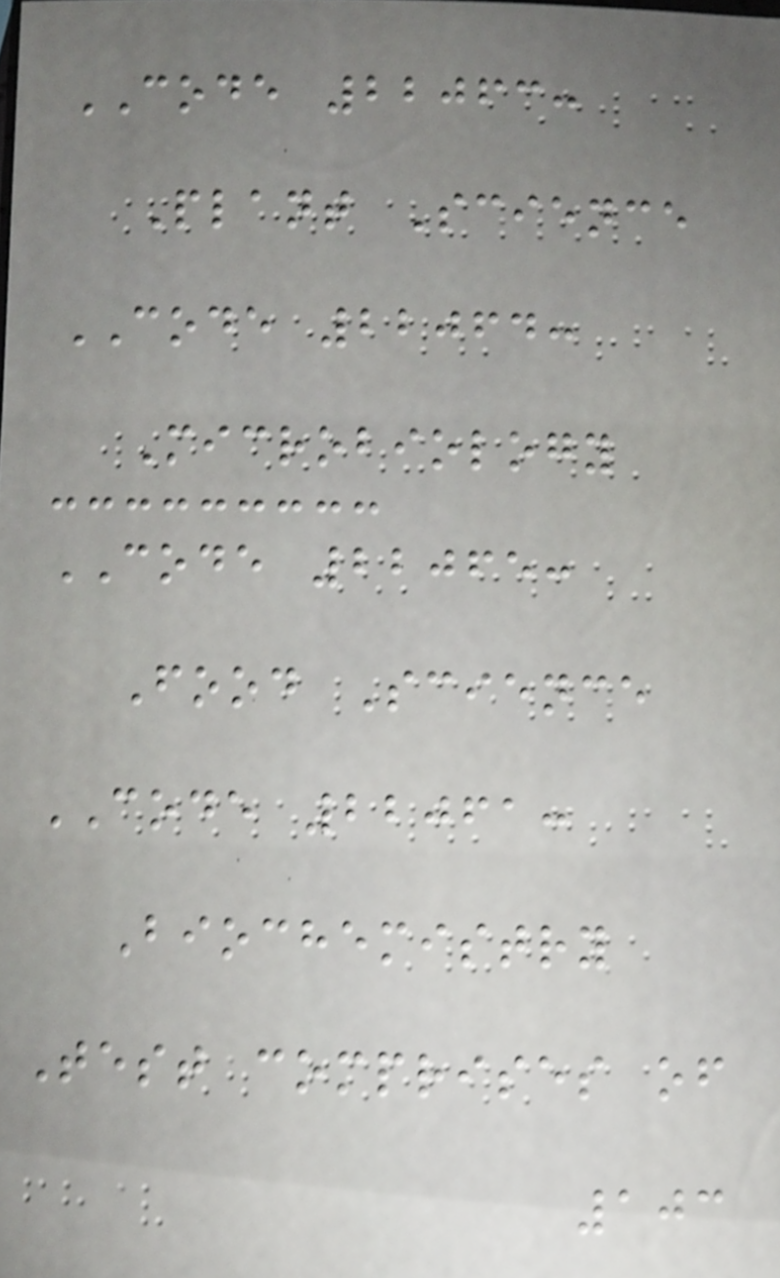CODE 22063:
Plant Science
CODE 22064:
Microbiology
CODE 22065:
Food Science
CODE 22061:
Biochemistry
Test comprises of
103
